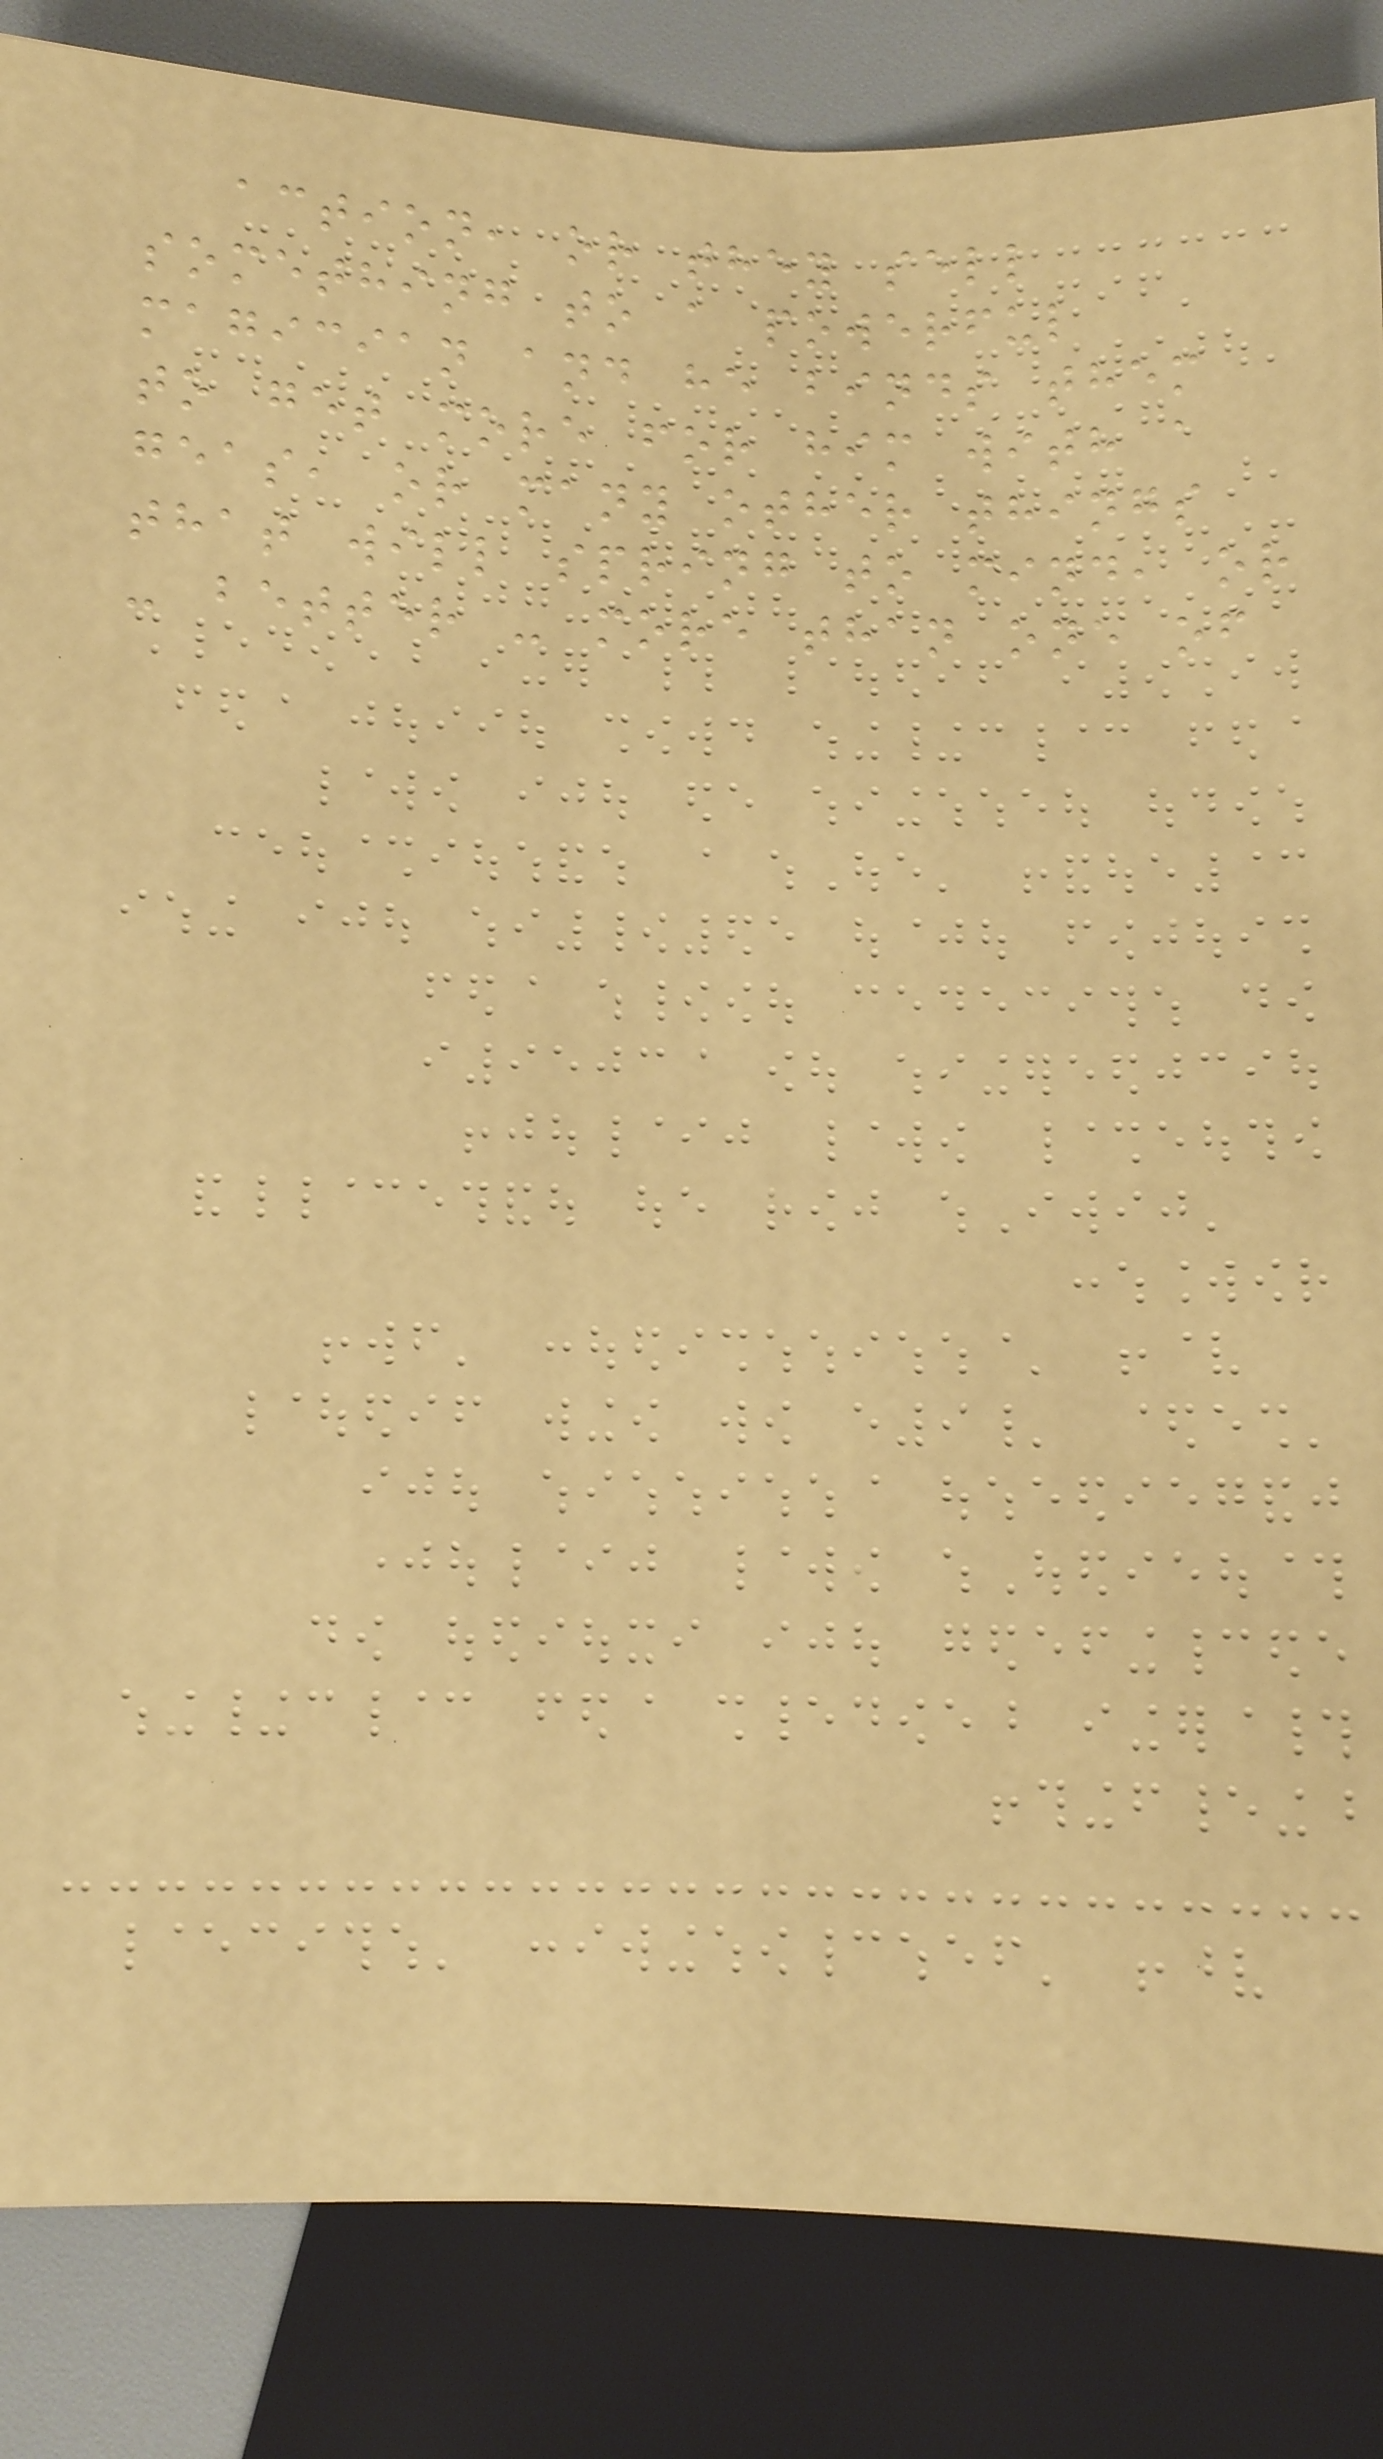action, or they sell
something to a powerful
magician and he binds them
to get more for him with a
geas, or many other things
that will spring to mind, or
- better - more than one of
